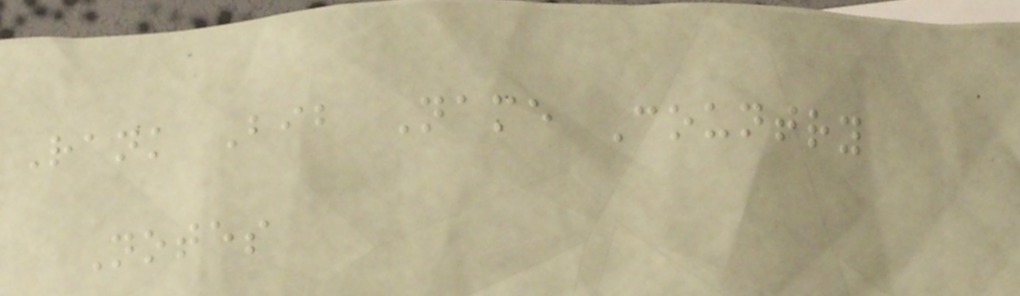Rank Bib Name Country
Notes
